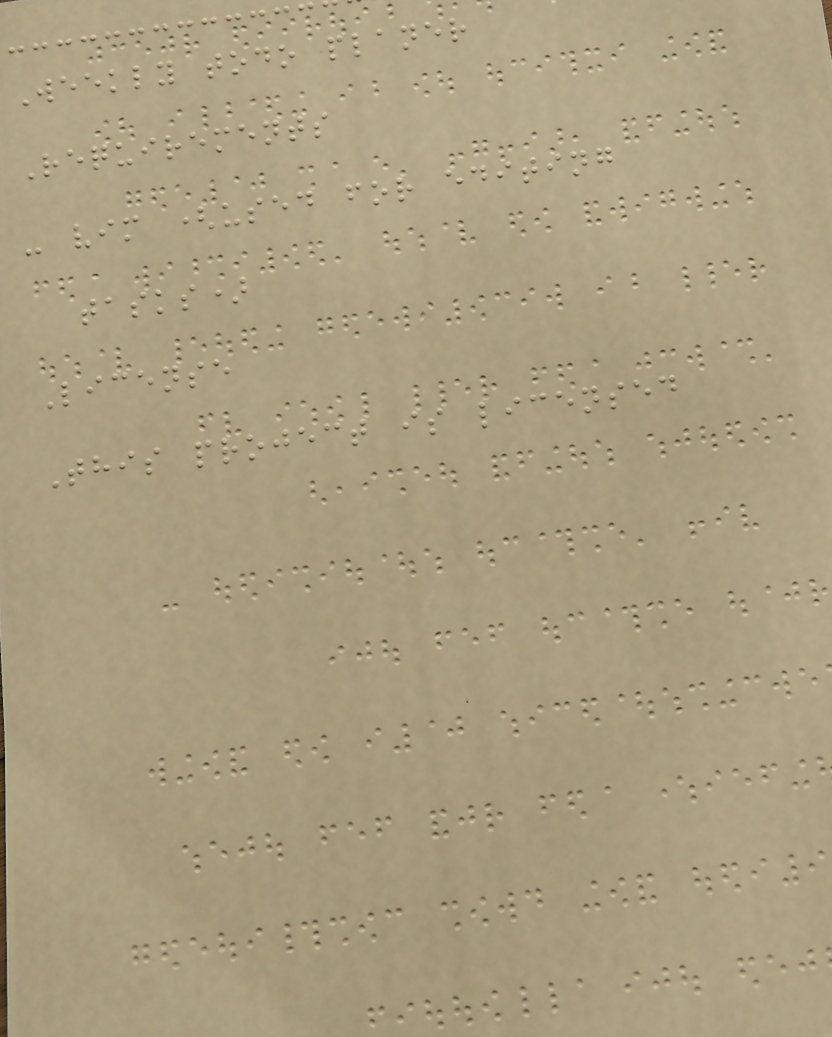Weekly todo planer
Requirements
- vim (used for editing
tasks)
License
This project is licensed
